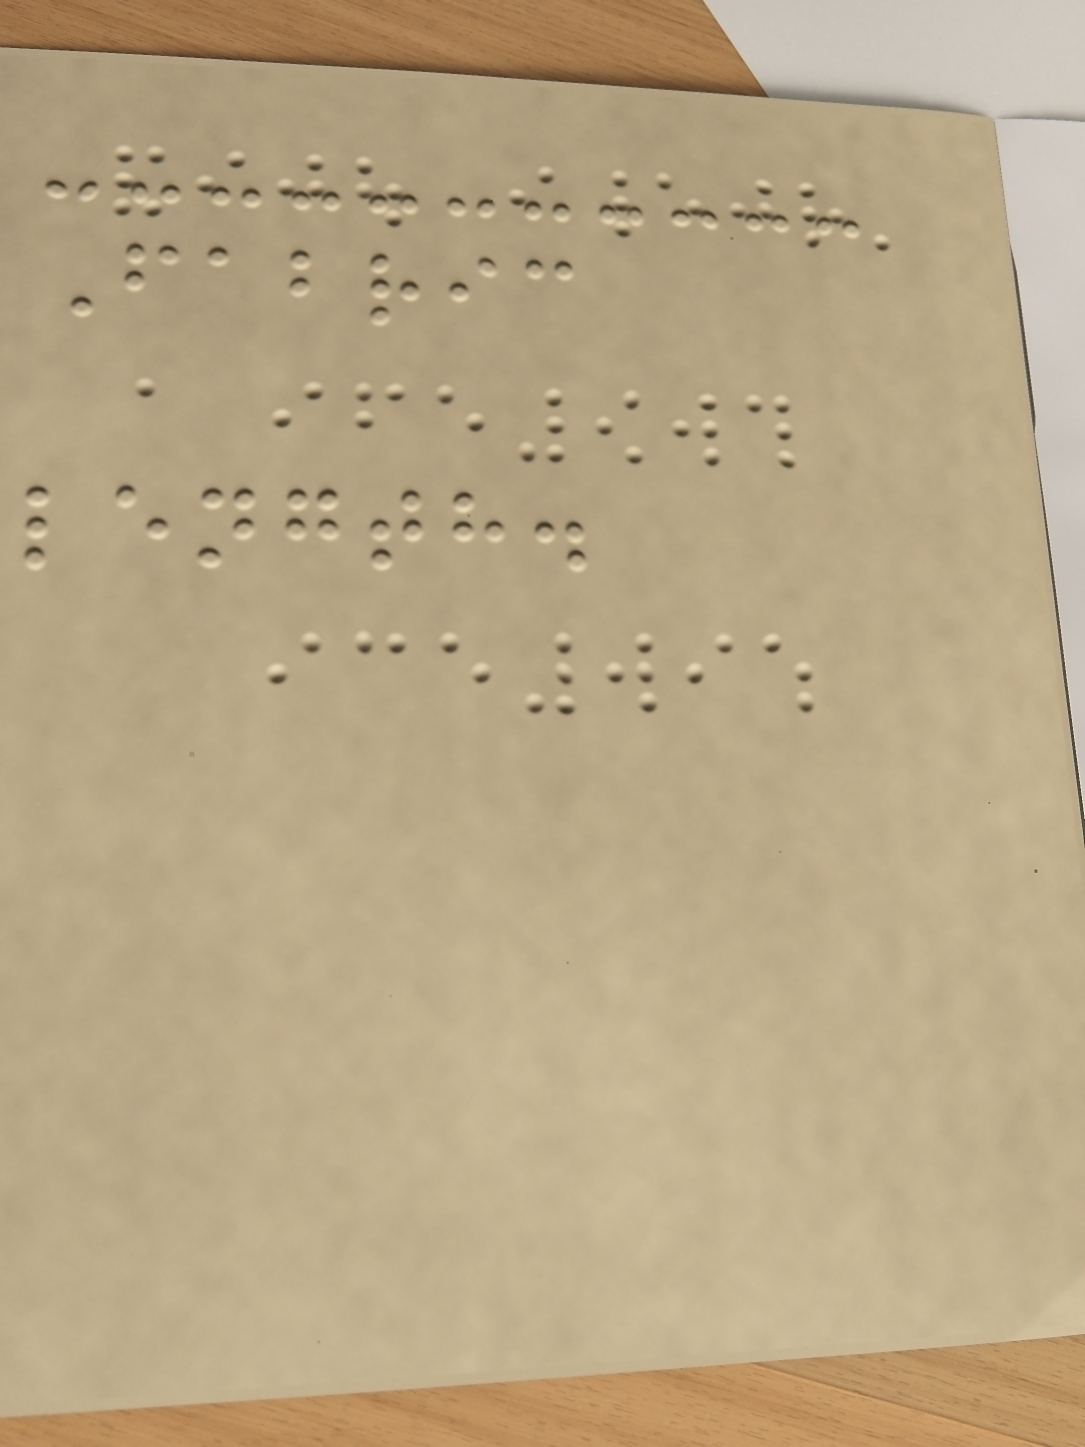Fabric
length.
